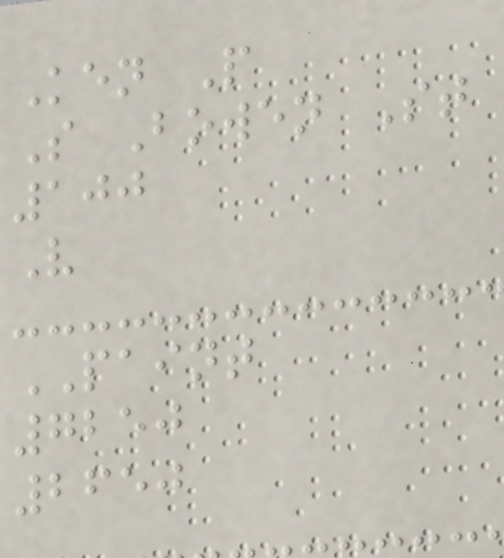Ken P
S Bowen St
100
V
PAINT
7250
2650
